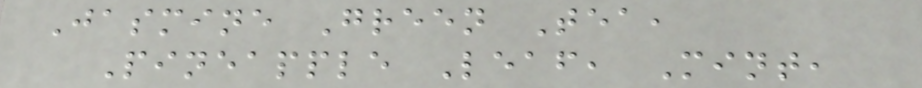Jasmine Green Tea,
Pineapple Leaf, Mint,
